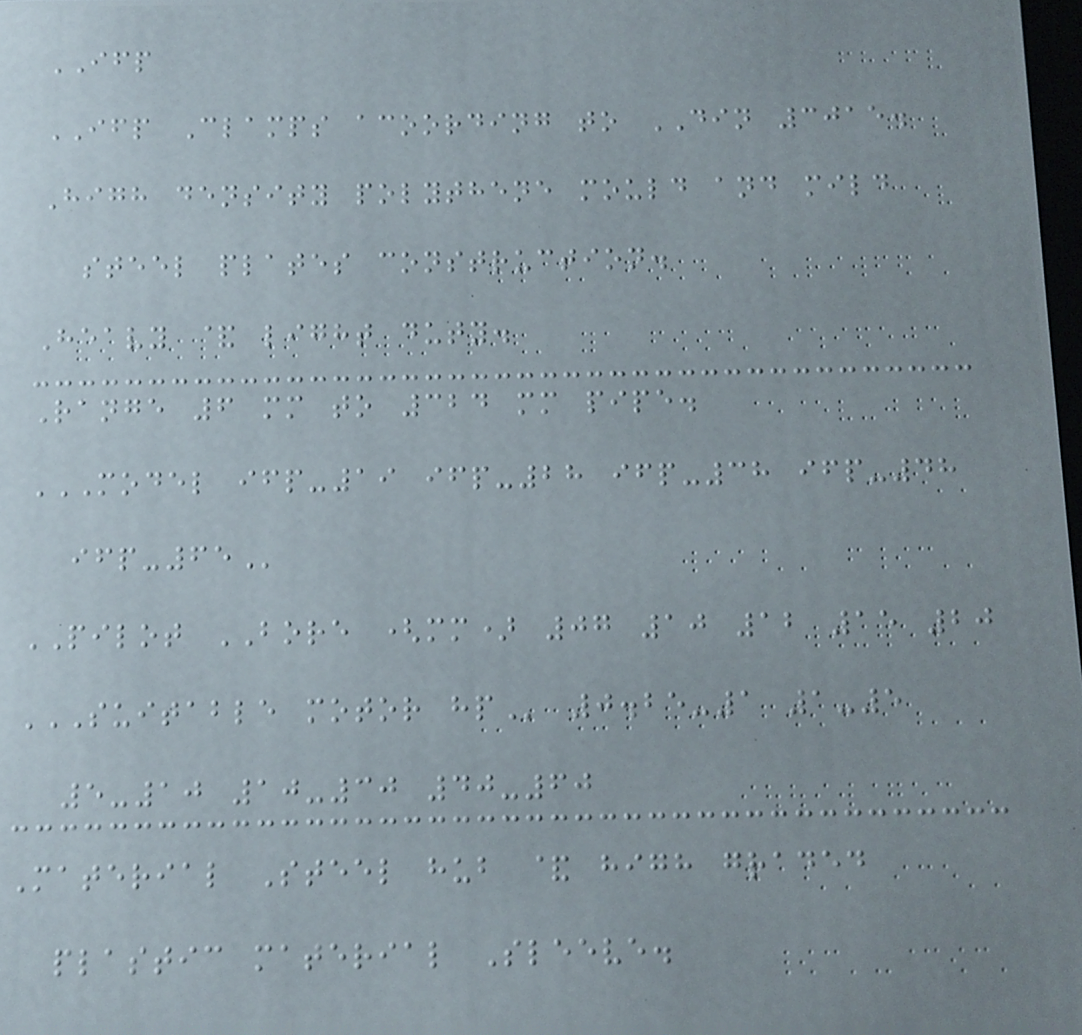IFP
IFP Clamps acoording to DIN 3015.
High density polythene mould and mild
steel plates construction.
Heavy & light duty.
Range 6 mm to 324 mm pipe.
MODEL IFP-19 IFP-28 IFP-38 IFP-48
IFP-65
PILOT BORE (mm) 07 10 12 15 20
SUITABLE MOTOR HP 0.25-1 1-5
5-10 10-30 40-60
Material Steel hub & high graded
plastic material Sleeve.
